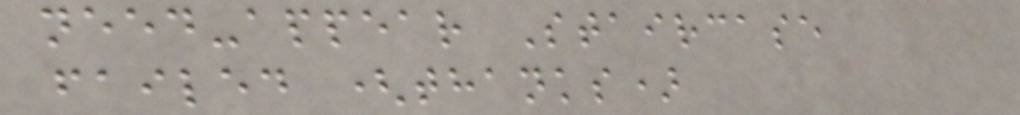need-appear Staircase
failed (thanks)
